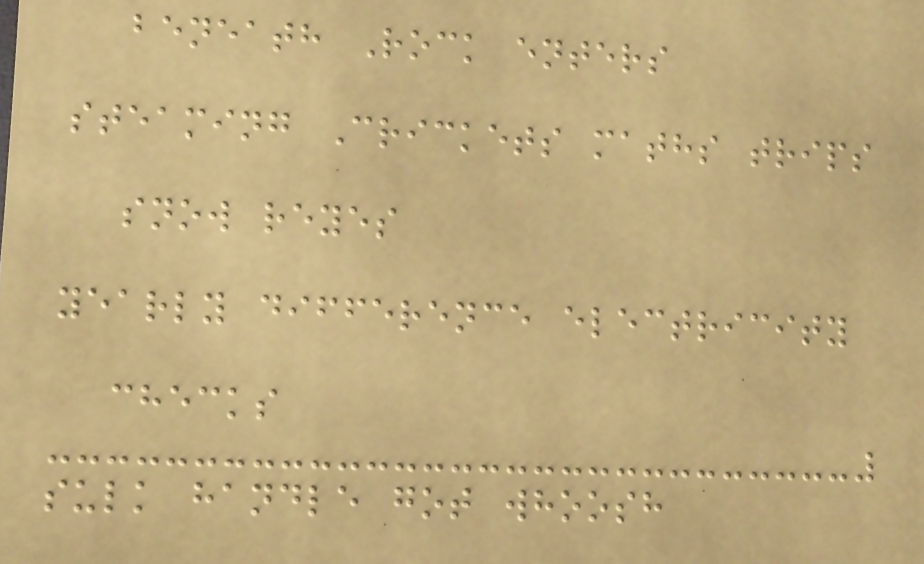beneath Rock enters
steaming Crickets maths trips
snow reyes
yearly difference electricity
checks
sulk handle got whoosh
